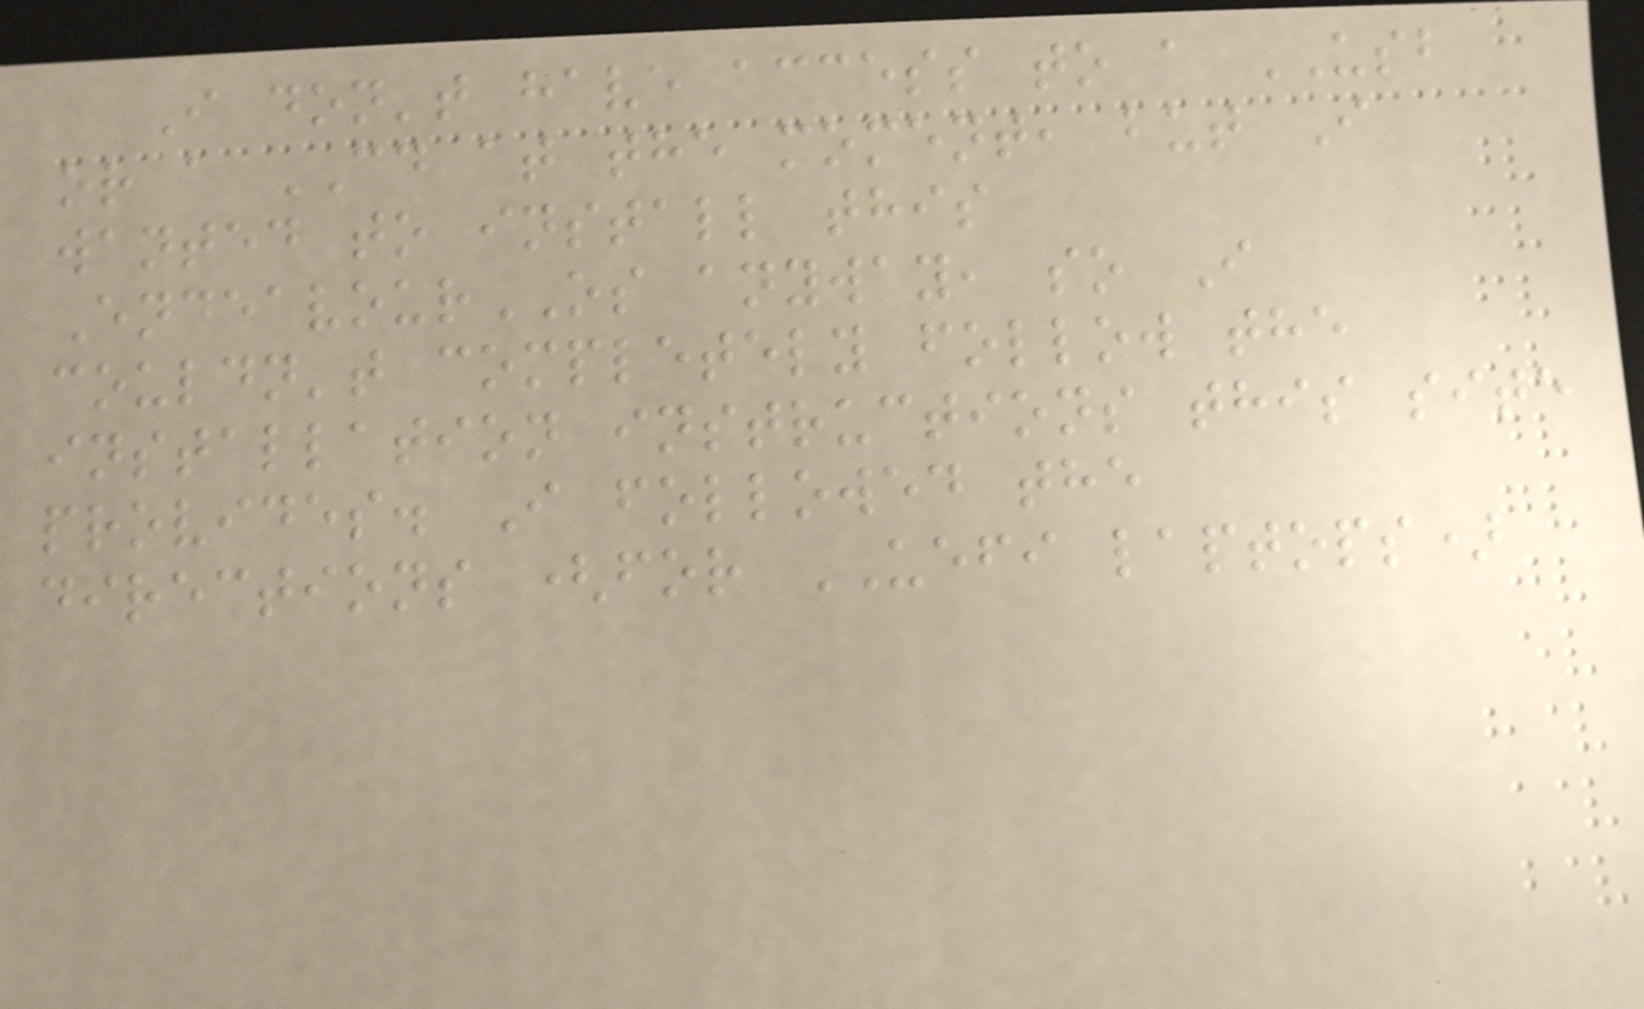I don't have access to a USB
or a CD at the moment, but I
wanted to install this
EndeavourOS anyway, so I
couldn't completely follow the
installation instructions this site
provides. I followed the
directions (for UEFI laptops)
